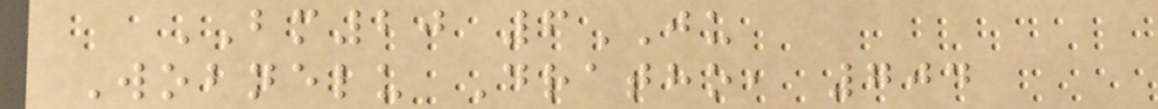BM20 6JU
Wobnelu Dratho, 704
